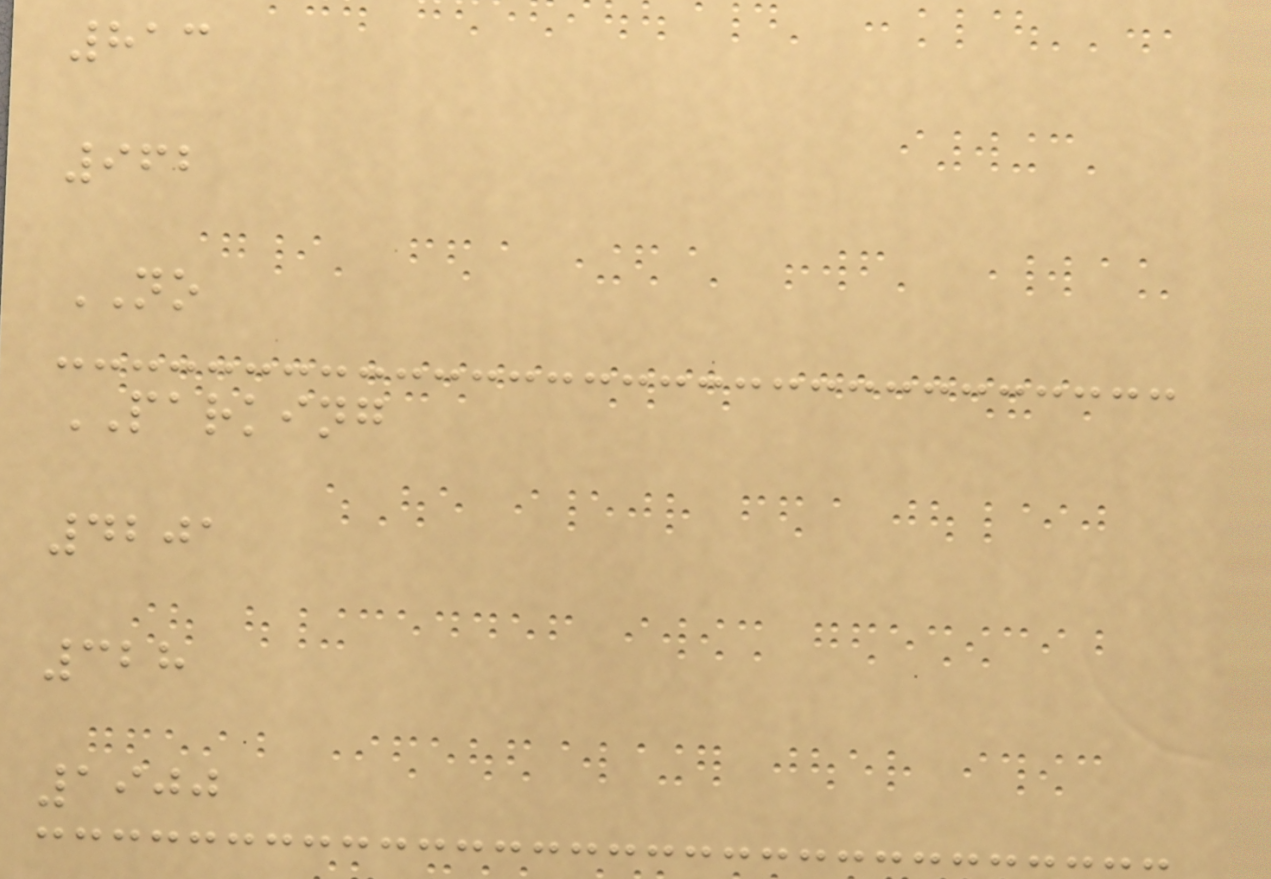813
962
NO
PARKING
4201
328
1900
